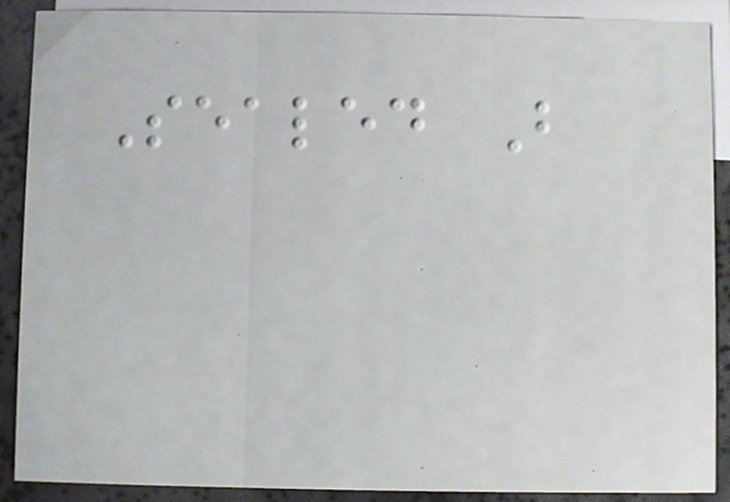Sealed B
